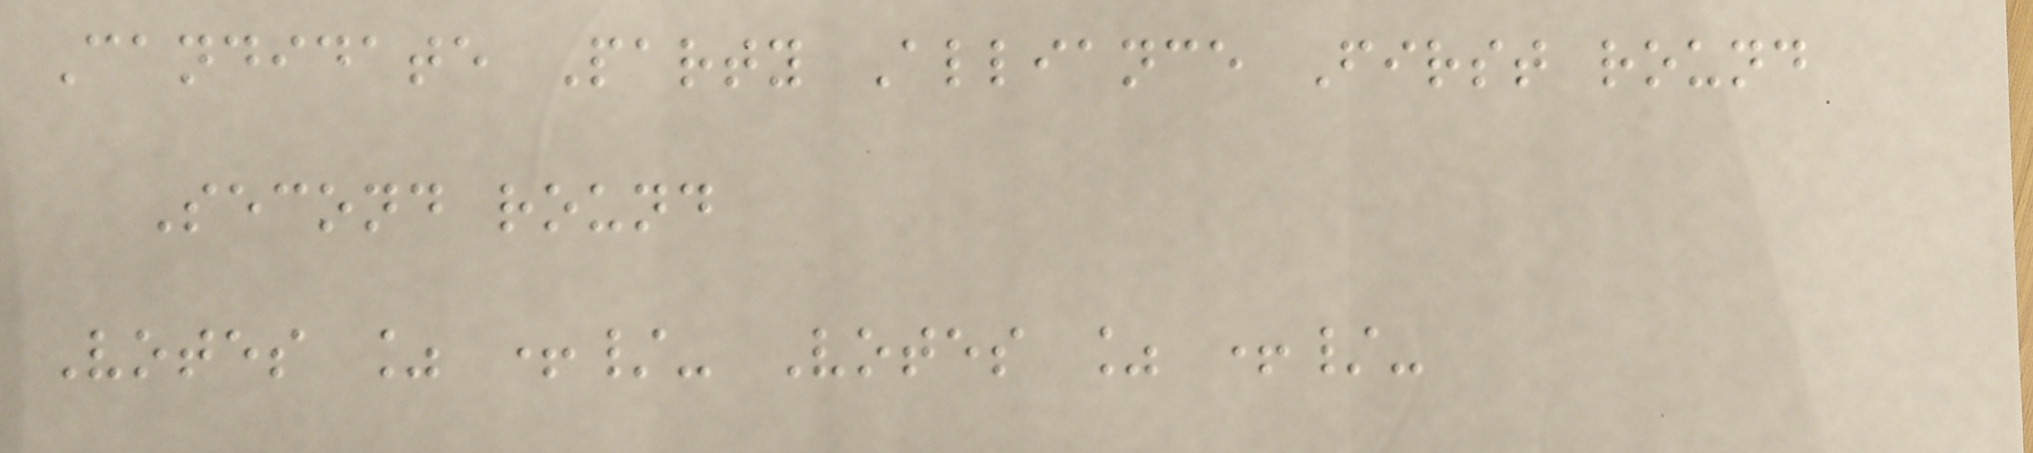Candidate Party Alliance First round
Second round
Votes % +/- Votes % +/-
